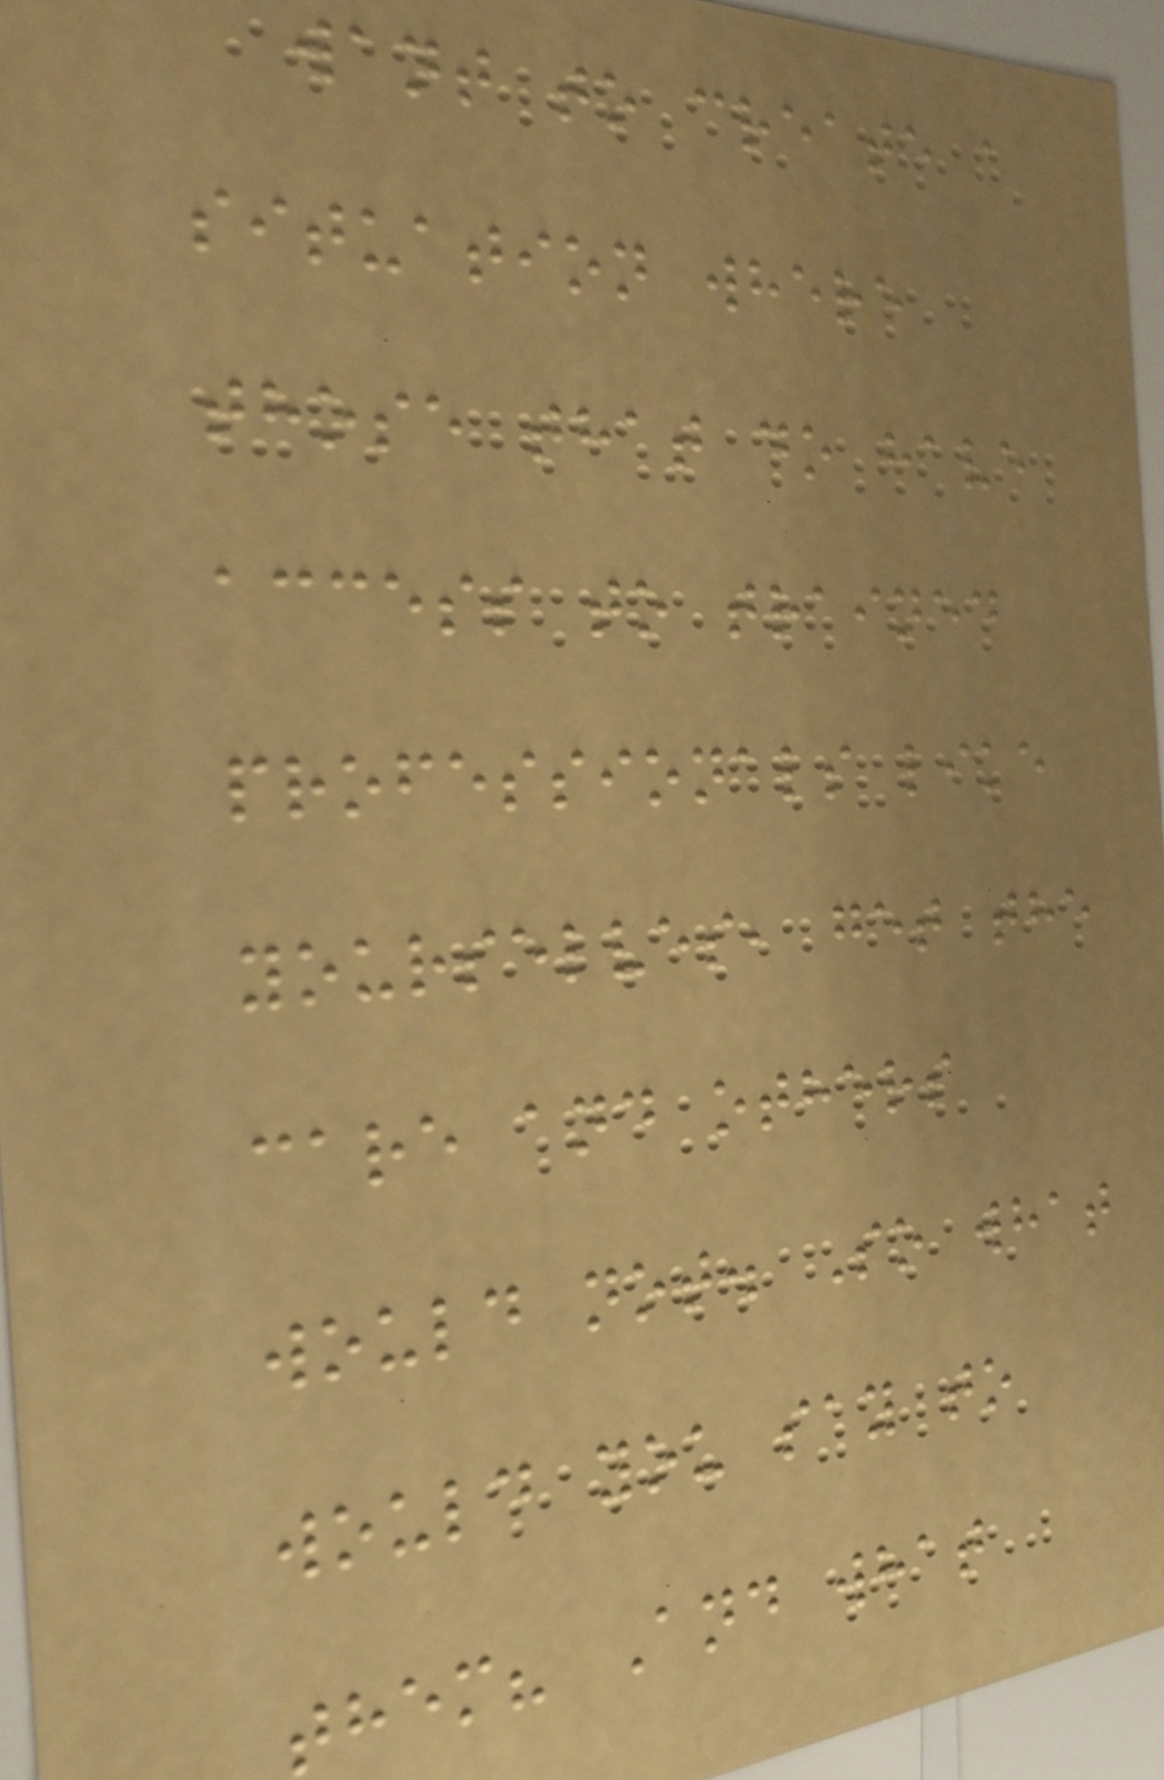want to create a
situation where
those that do have
access to trained
professionals like
yourselves, get the
care and others
would not. So what
would you say to
them? And what
